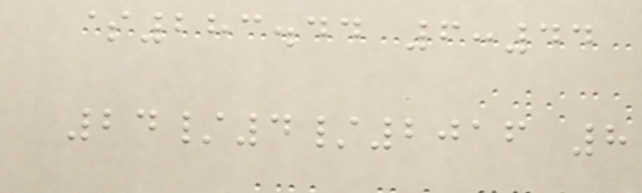$283.44 6:44
24/4/2016 8
